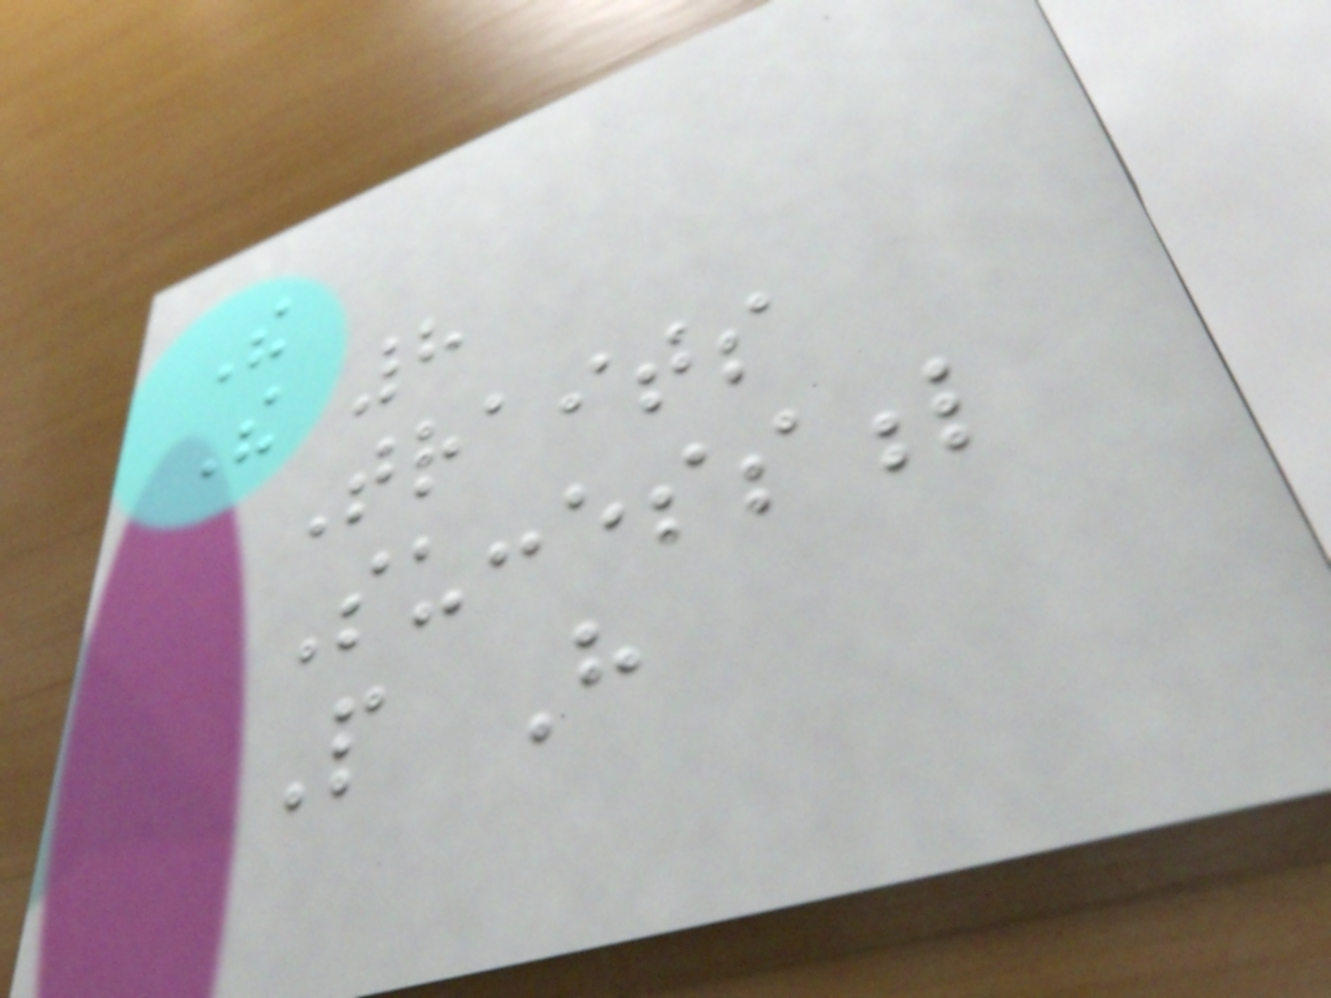The
The 8
Traits
Successful
People Have
